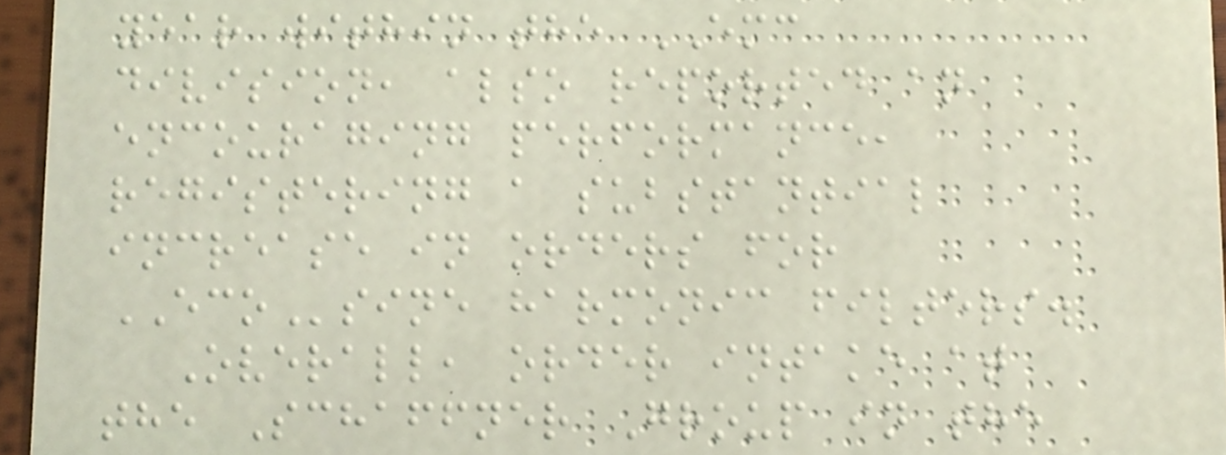year within the EMC
division, also reported an
encouraging performance,
registering a substantial
increase in orders for
ECOsine harmonic filters.
Overall, order intake at
the Schaffner Group in the
